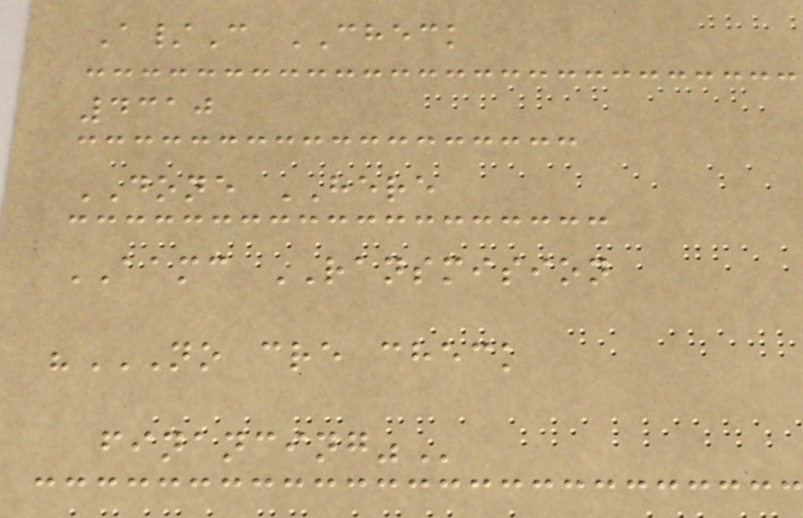A/C CHECK
4310
DONE HERE
AAMC RANSMISION
"NO CRE CHECK
FINANCING"
